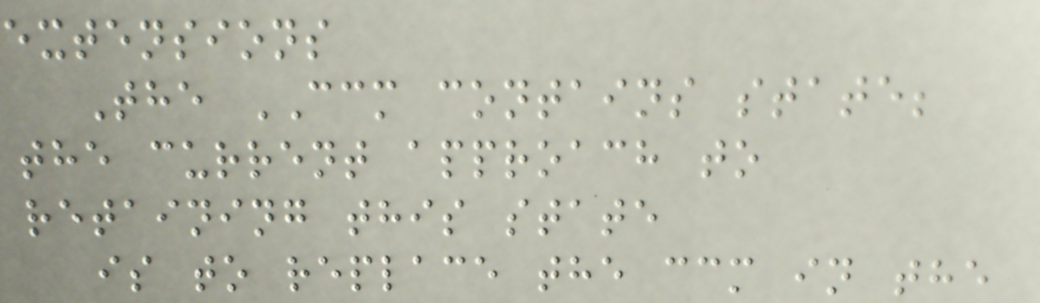extensions
The CCM contains state;
the current approach to
retaining this state
is to replace the ccm in the
